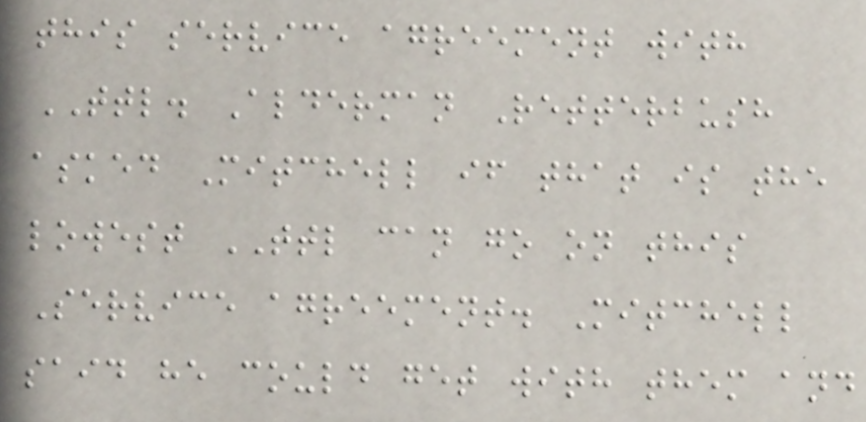this service agreement with
TTL. Alderman Retterbush
asked Mitchell if that is the
lowest TTL can go on this
Service agreement. Mitchell
said he could get with them and
